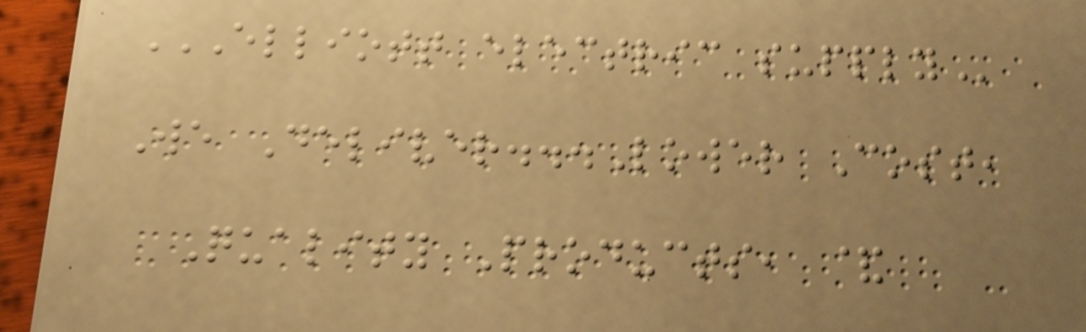ELLIOTT ELECTRIC SUPPLY
We Deliver...Lower Cost,
Quality Products, &
